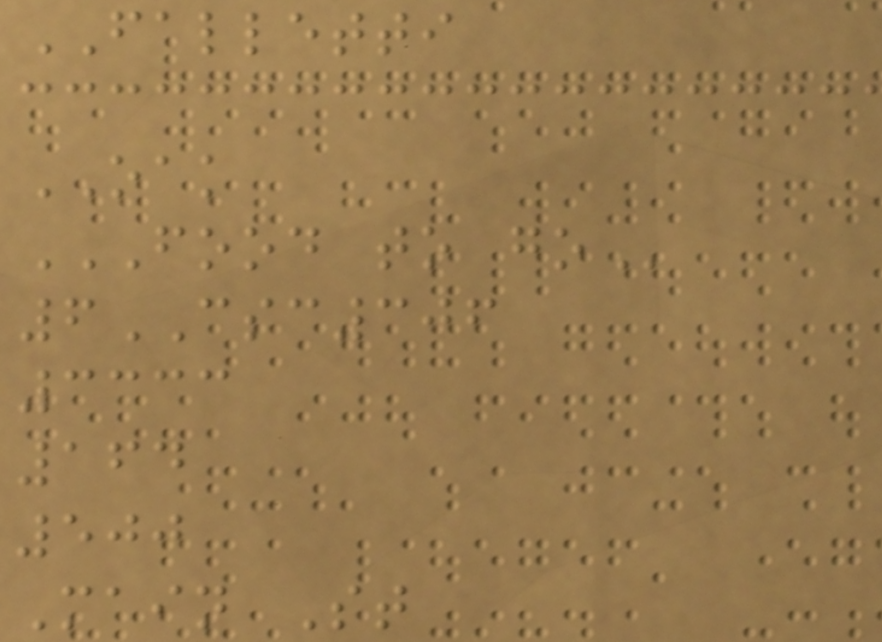FALLETTI
OAK
FOOD TO GO
6CSC306
3333
164
500
Main St
